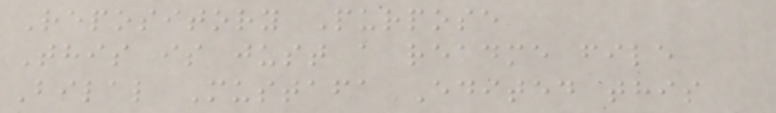Repository Purpose
This is just a readme file
Bilal Mustafa Edited this
